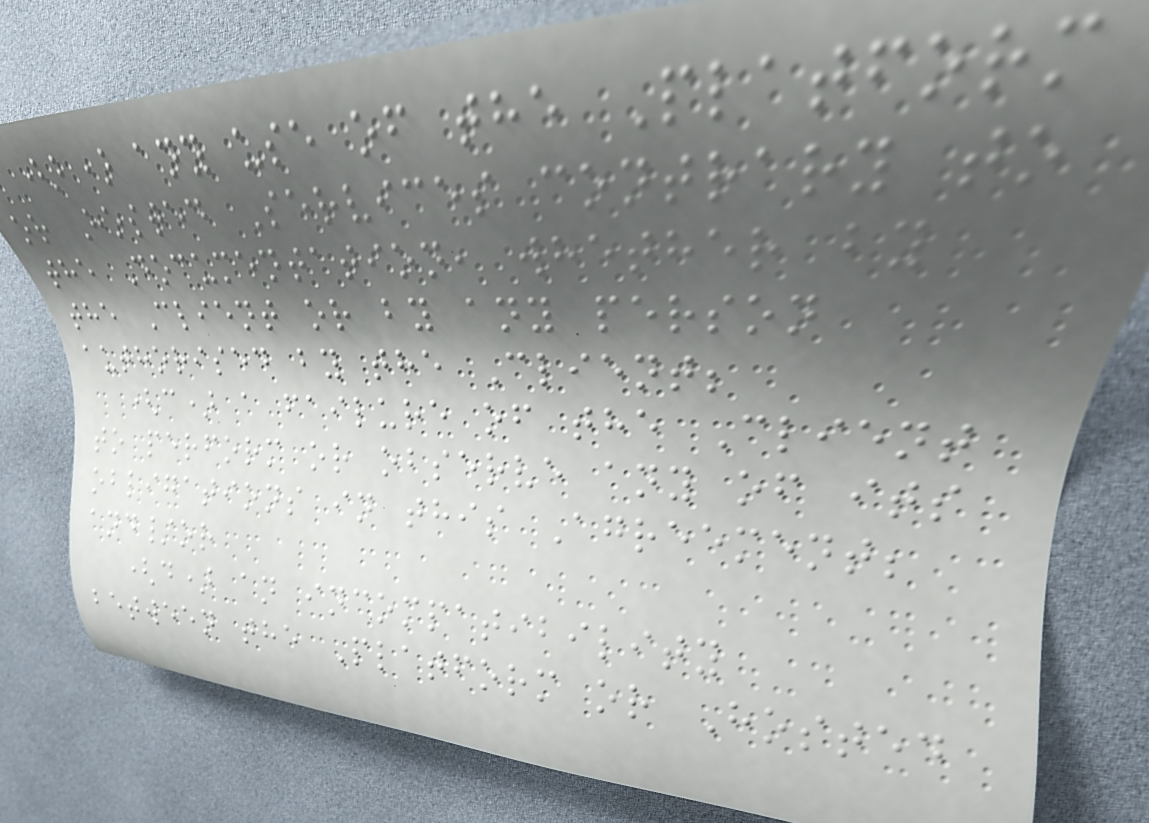(b) any use of the Platform
or Hosted Services contrary to
the Documentation, whether by
the Client or by any person
authorised by the Client;
(c) a failure of the Client
to perform or observe any of its
obligations in this Agreement;
and/or
(d) an incompatibility
between the Platform or Hosted
